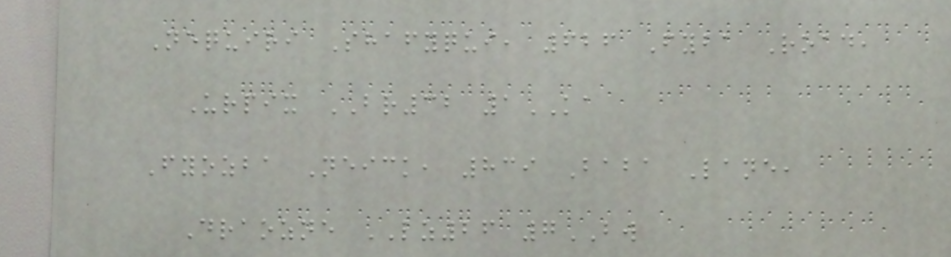Nequiri Shafyqui, 626 Fyba Road,
Urpix BR32 1KA
Fyozba Neick, 839 Baba Lane,
Draozne LZ26 7BW
